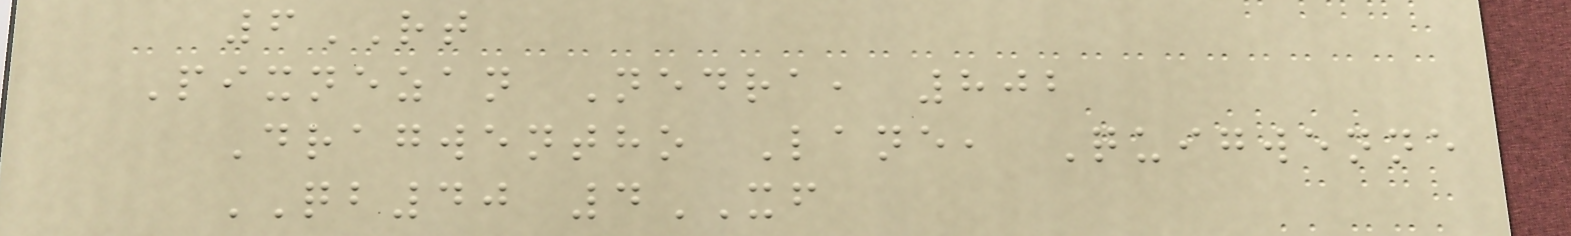6RT
Pixnezan Nedra, 802
Dragwentho Lane, Quigwenne
QB40 4XF
